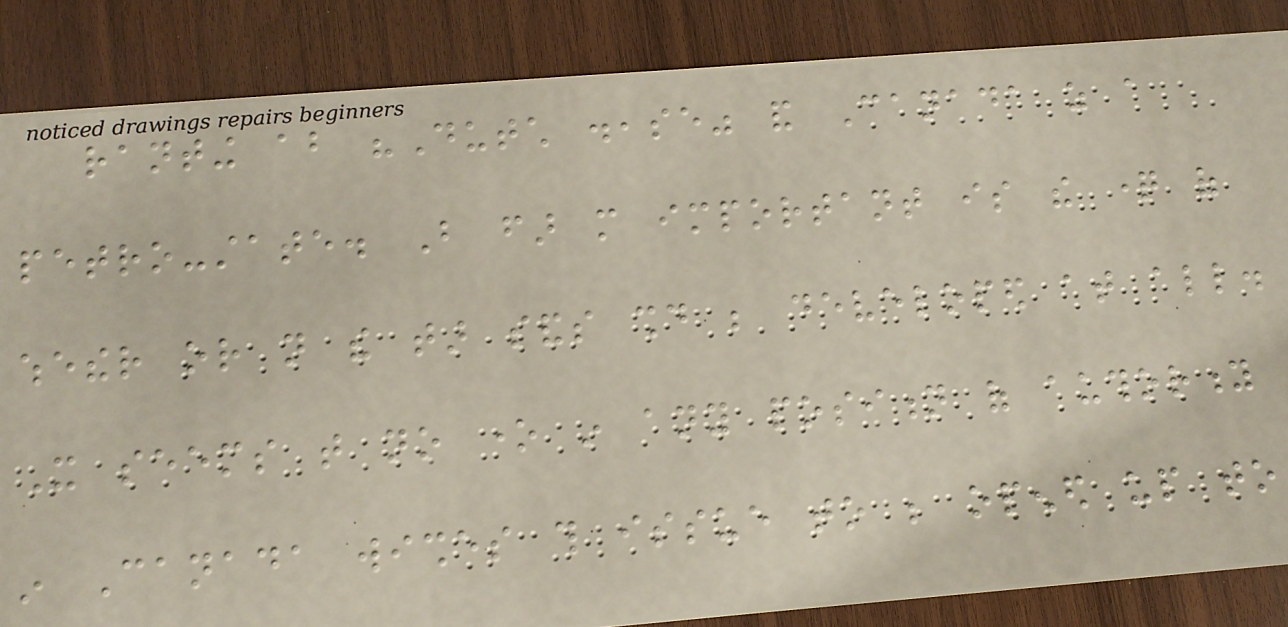ranting about "Dutch disease" and Canada as a
petro-state. But far more important is the question of
whether or not the tar sands should be developed at all.
It seems that no one in any position of authority
in Canada wishes this issue to be opened up to
